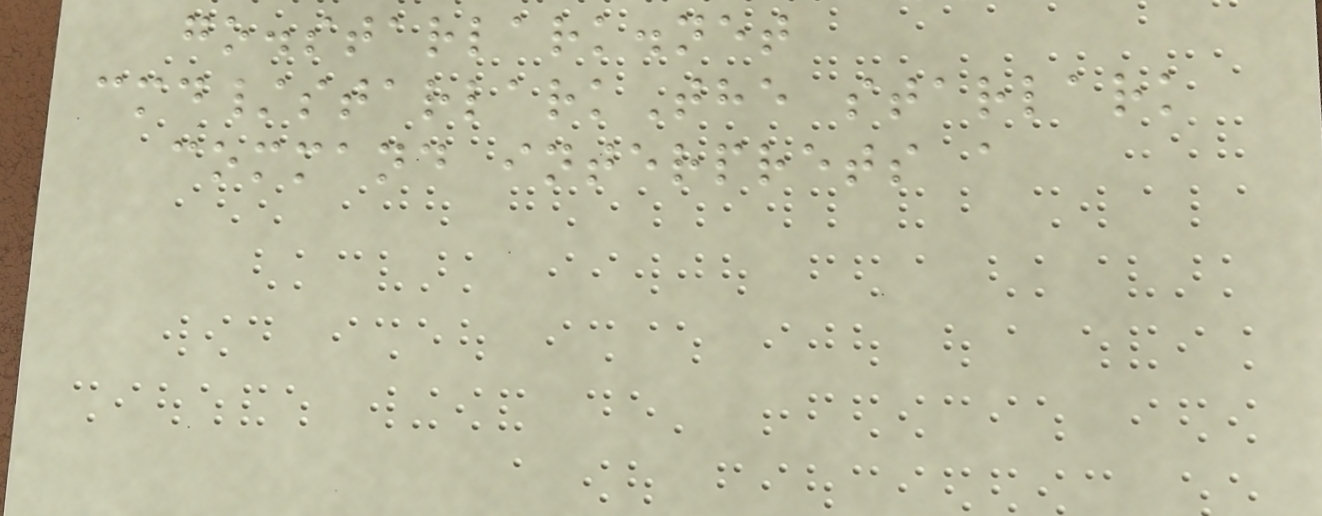go.starlark.net
cmd/starlarkThe starlark
command interprets a
